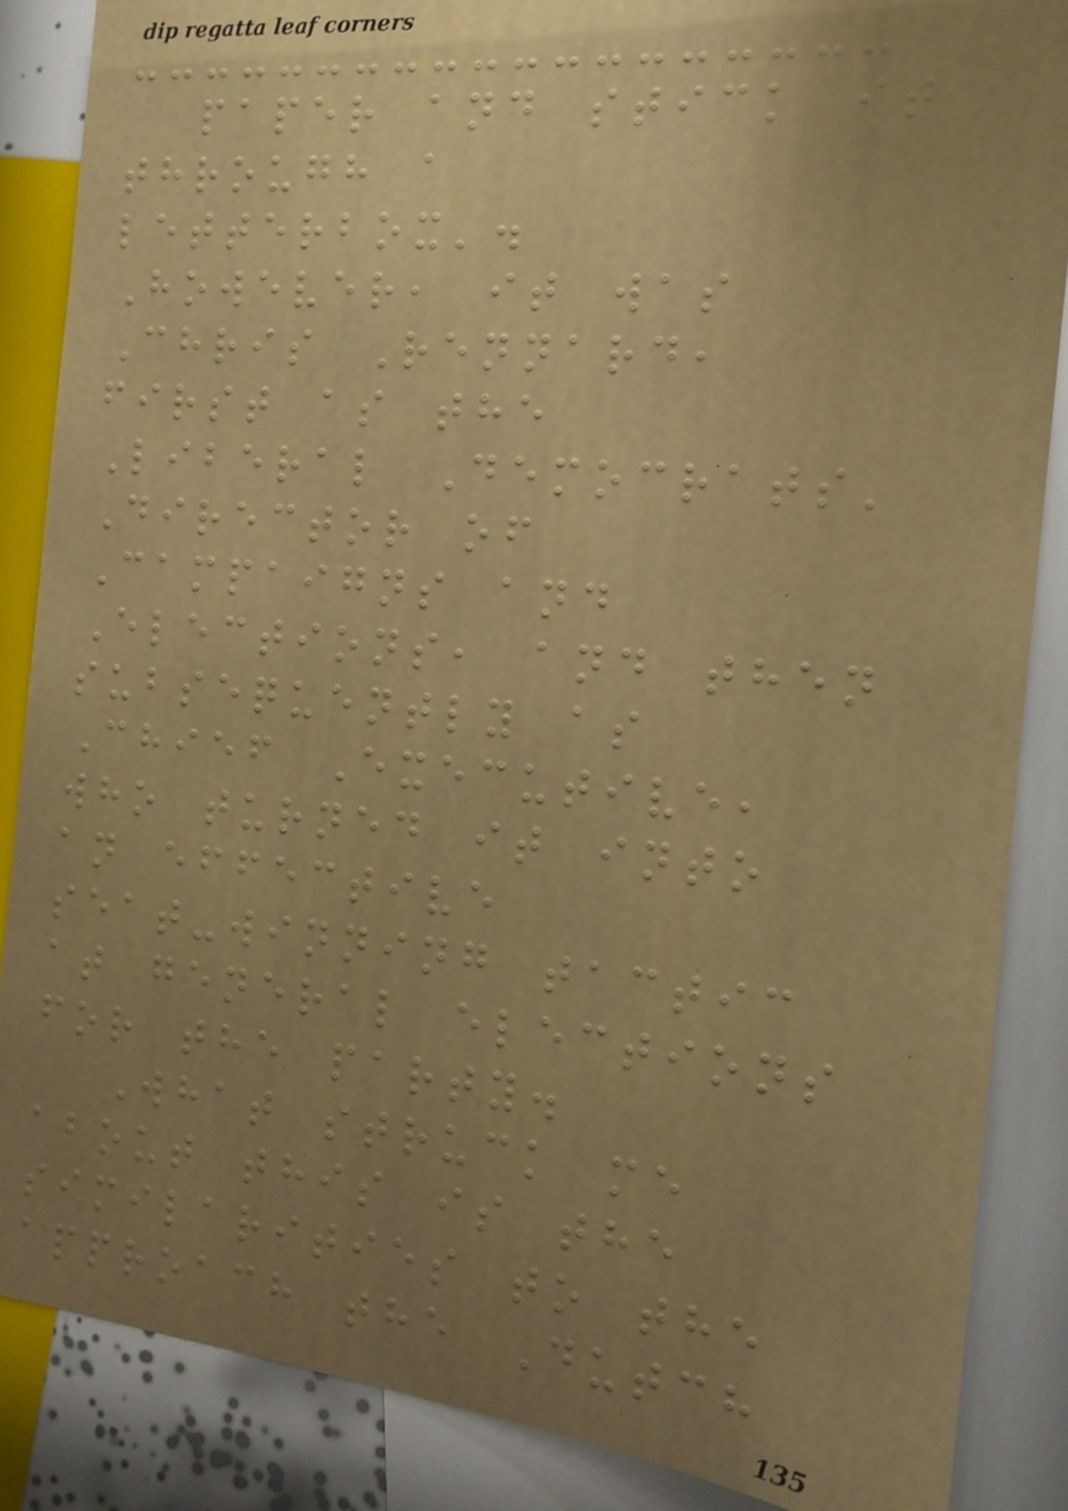paper and stick it
through a
letterbox'.
However, it was
Chris Rennard,
first as the
Liberal Democrats'
Director of
Campaigns and
Elections, and then
subsequently as
Chief Executive,
who turned it into
an effective
seat-winning tactic
at general elections
for the party.
What struck me
about this is the
similarities to the
approach the Dutch
